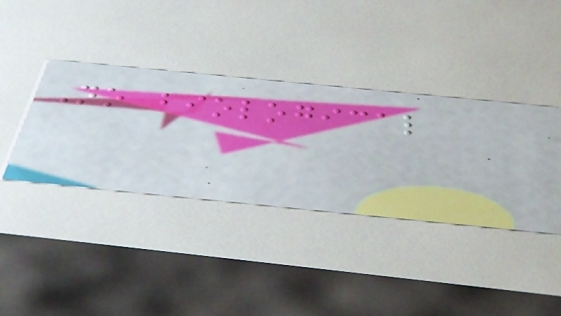No biological
